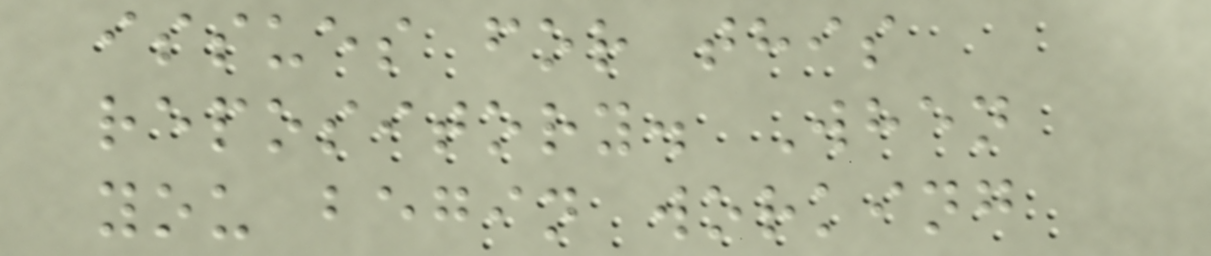issues for this
repository. When
you begin working
